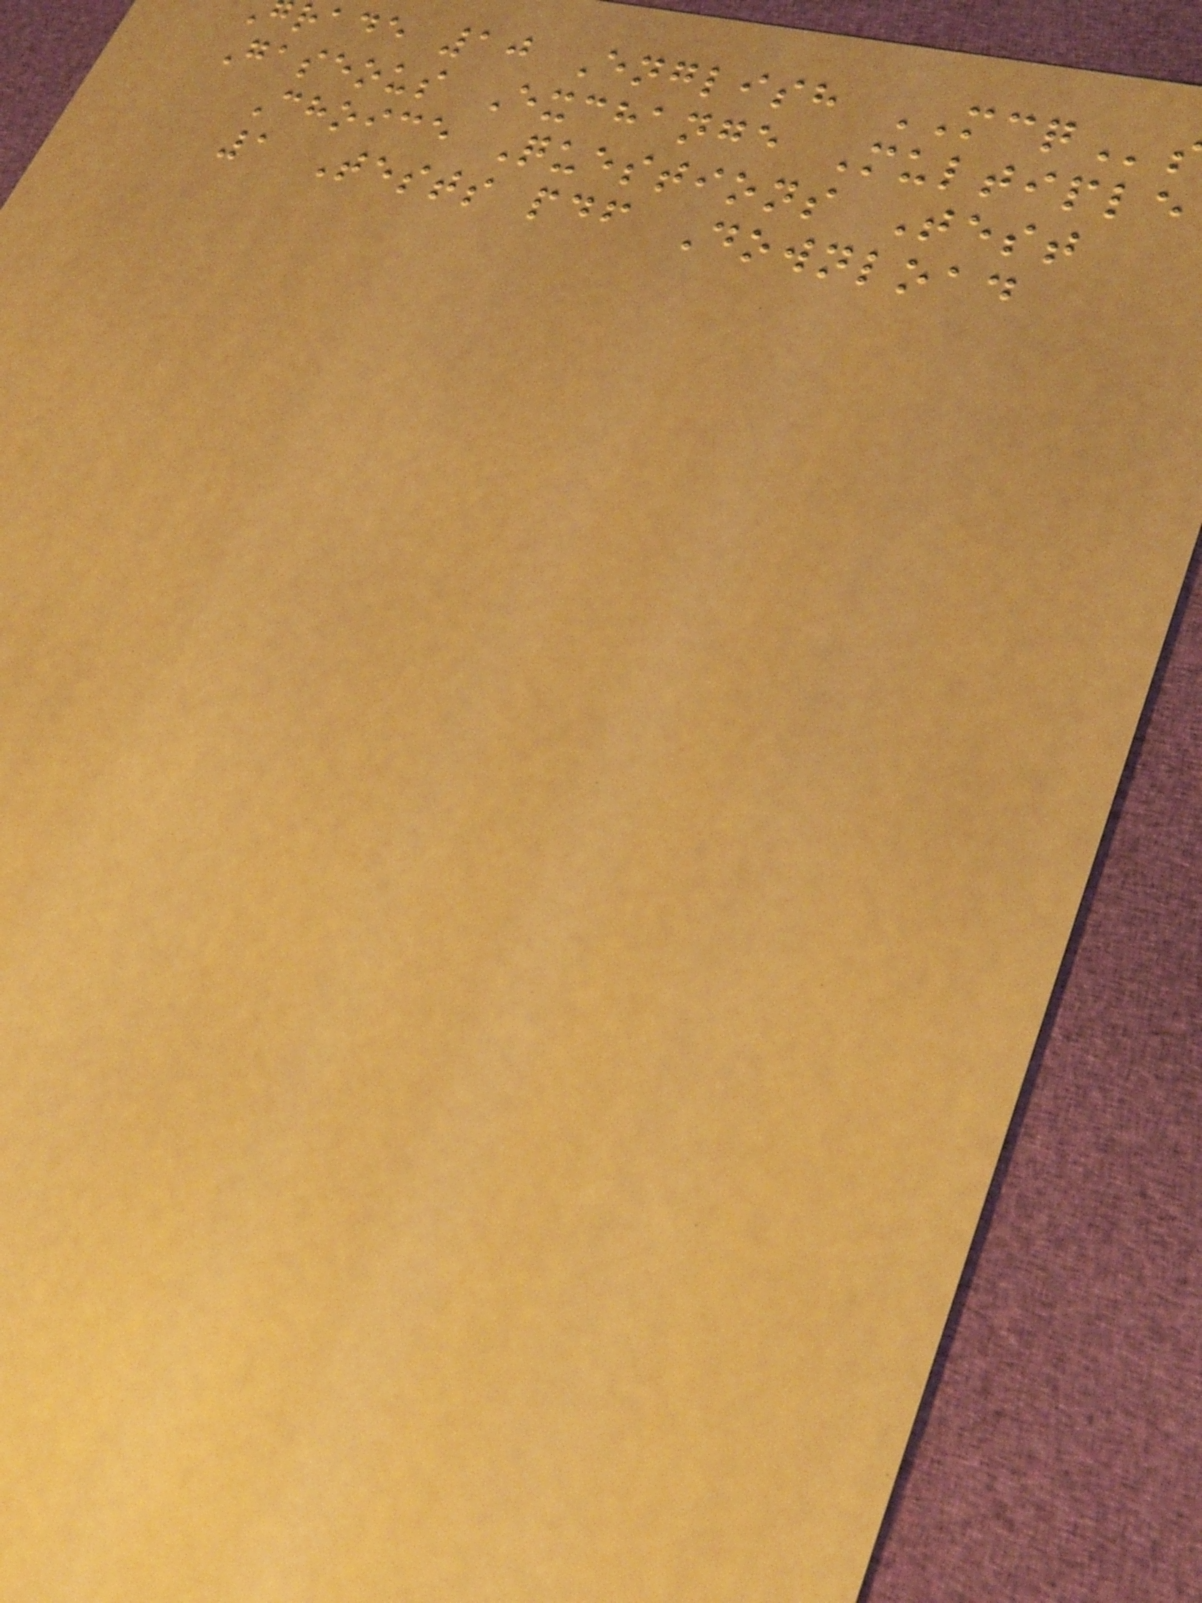rade 10 English MCQ
Gaseous Exchange Multiple
Choice Questions Test
1 Tests pdf Download
